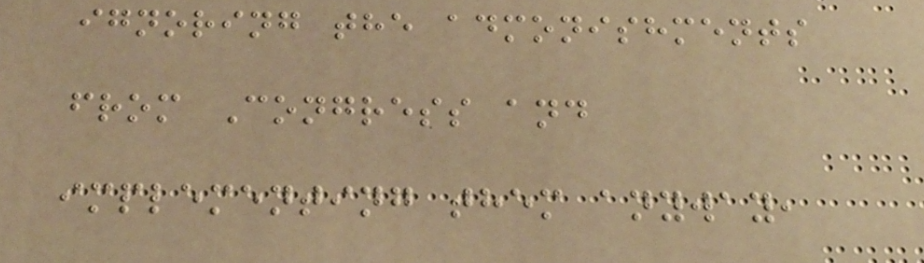ignoring the admonishments
from Congress and
implementing them anyway,
